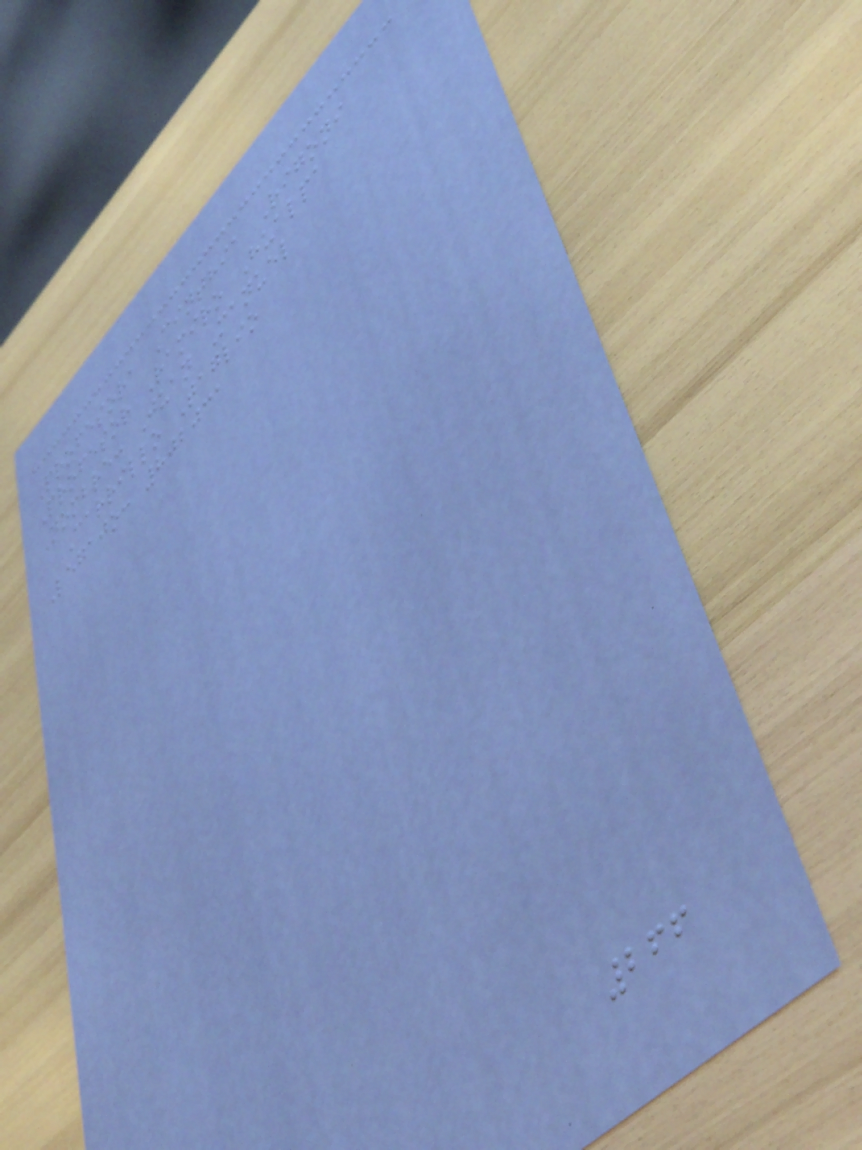Profesora Cinthia Rigoni
Profesor Ramiro Hualpa
Nombre: Juan Manuel
Carrillo Taglio
Legajo: 802031
266
